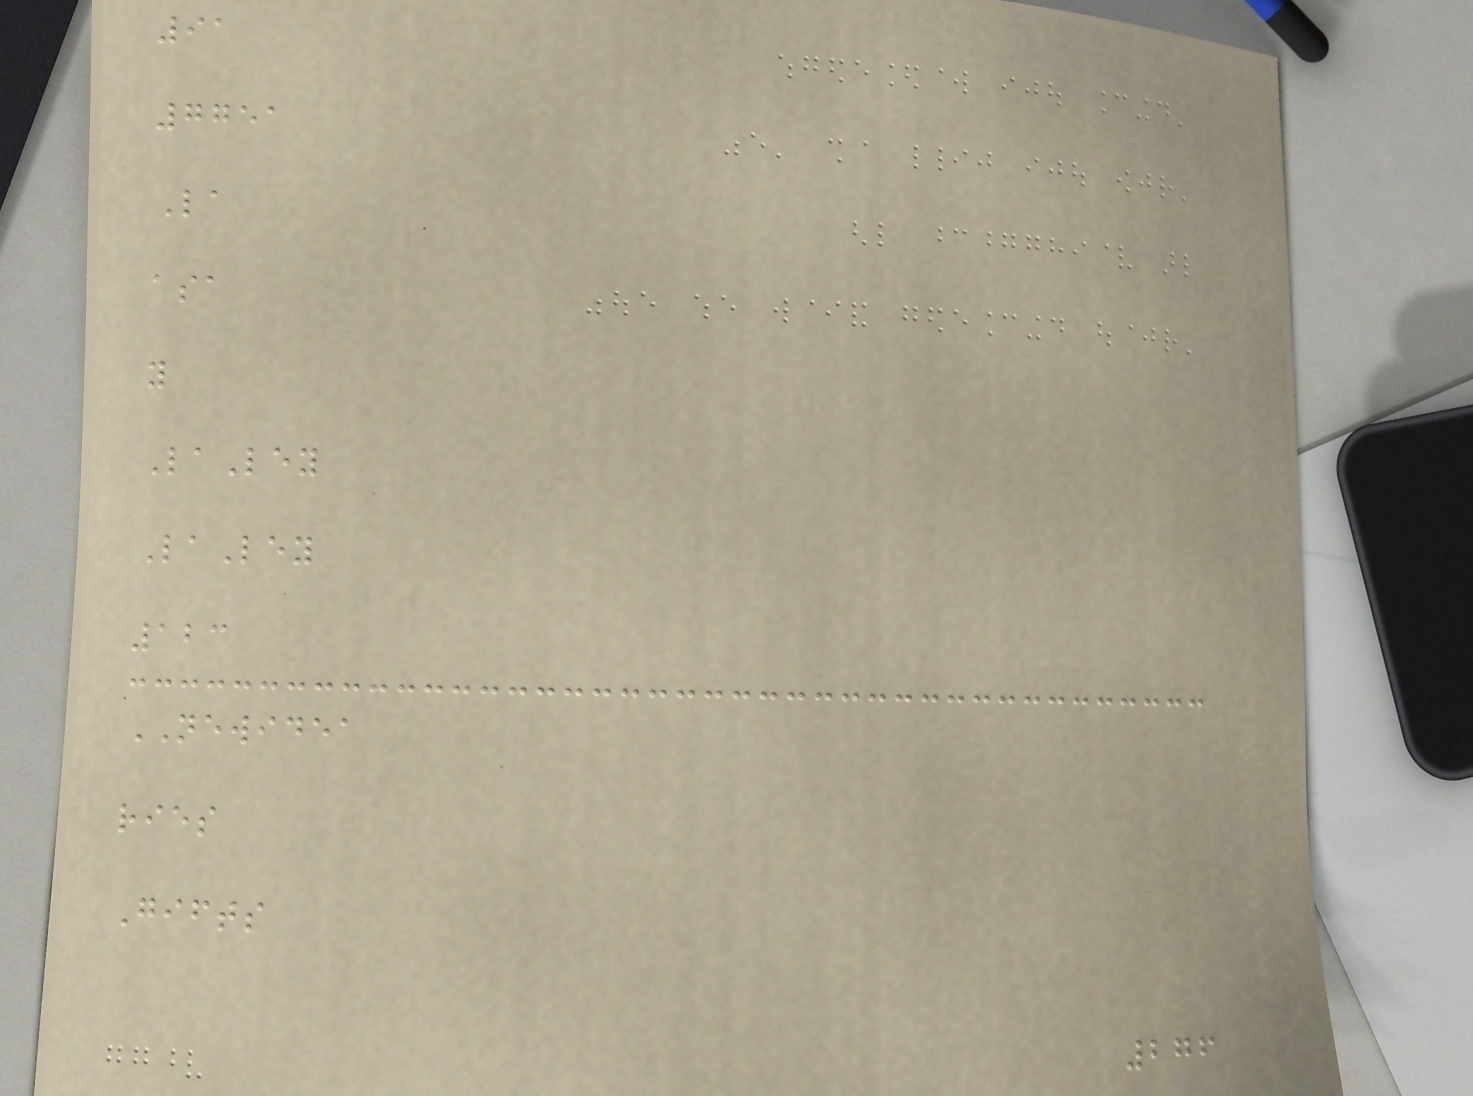91
7751
La
asa
y
LaLey
LaLey
123
NEWIDEA
ries
Gifts
276
